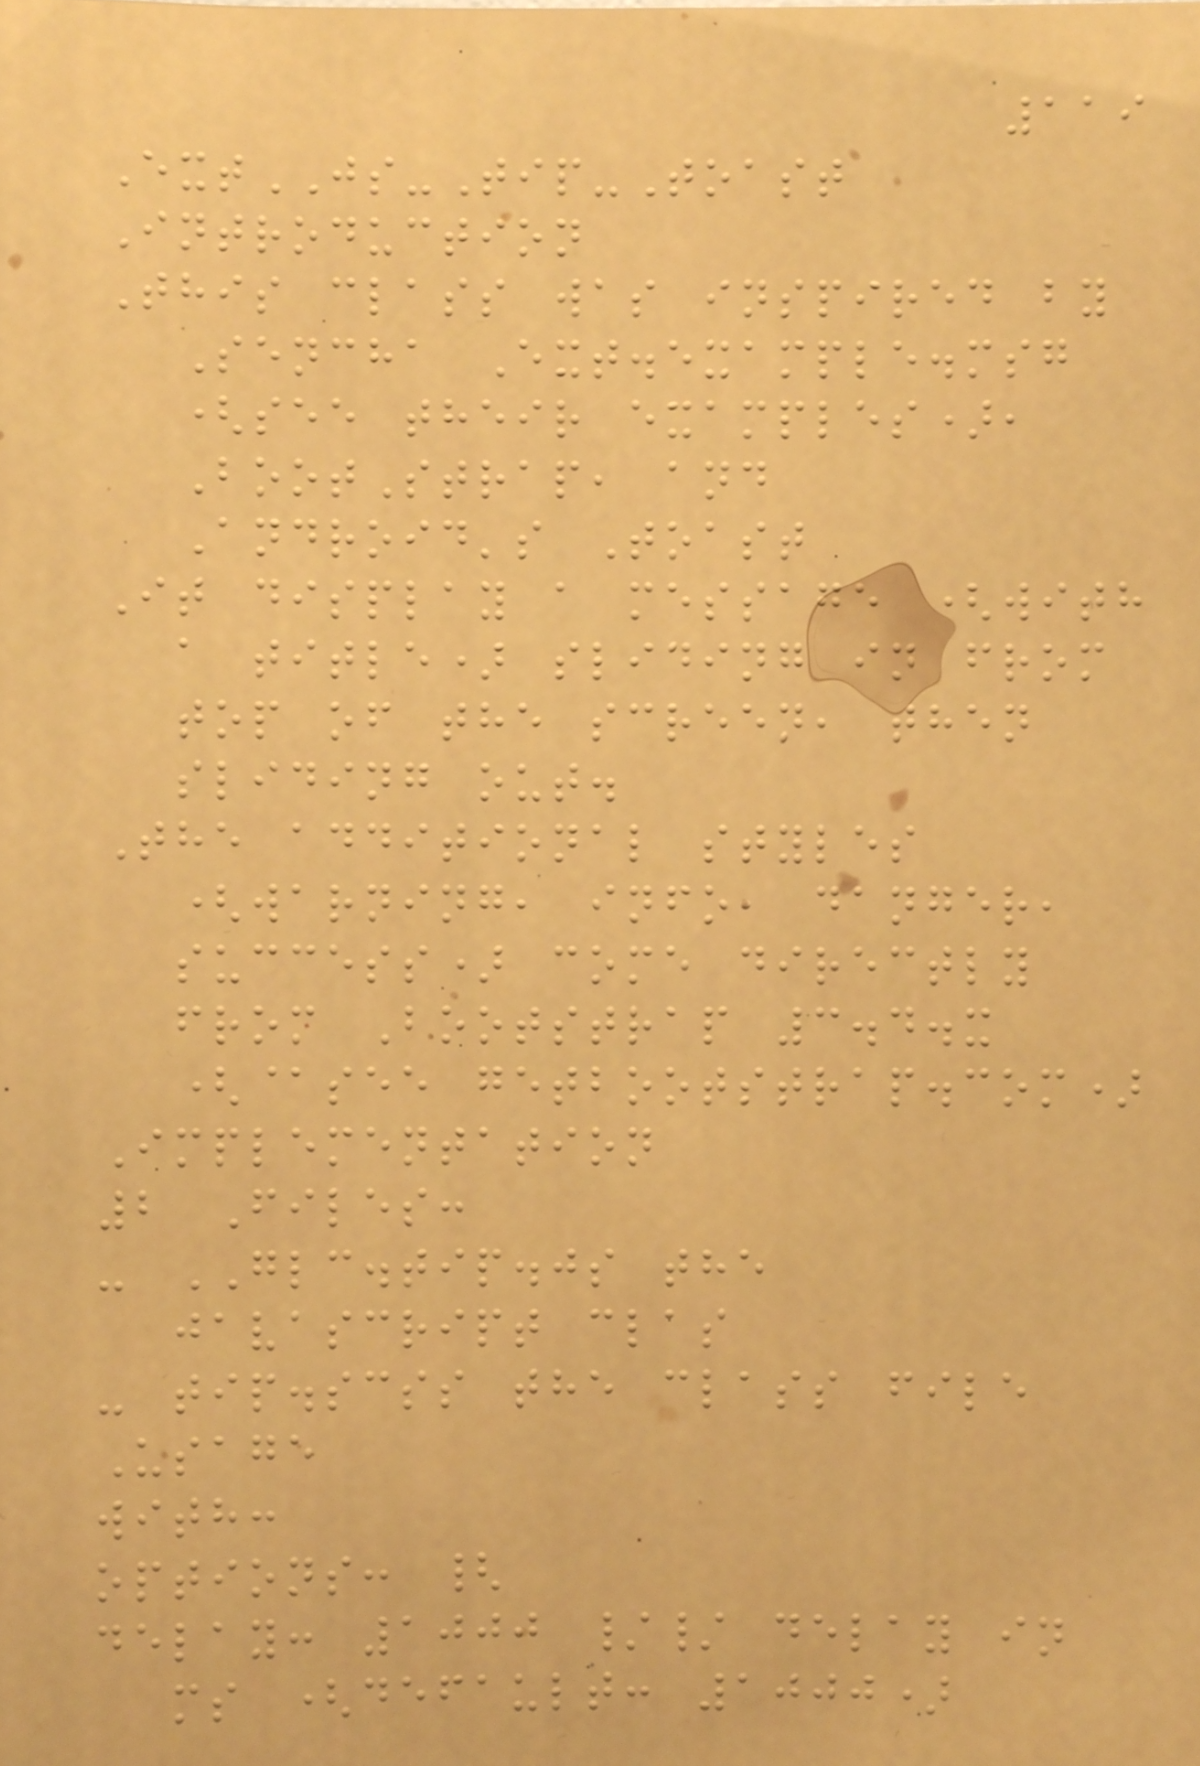119
ExtJS-Tip-Toast
Introduction
This class was inspired by
Sencha Ext.example.msg
(see their examples),
BootStrap, and
Android's Toast
It display a message (with
a title) sliding in from
top of the screen, then
sliding out.
The additional styles
(warning, info, danger,
success) come directly
from Bootstrap 3.4.x
(@see getbootstrap.com)
Implementation
2 Files:
- GLC.tip.js the
javascript clas
- tip.scss the class file
Usage
with:
options: {
delay: 1000 // delay in
ms (default: 1000)
